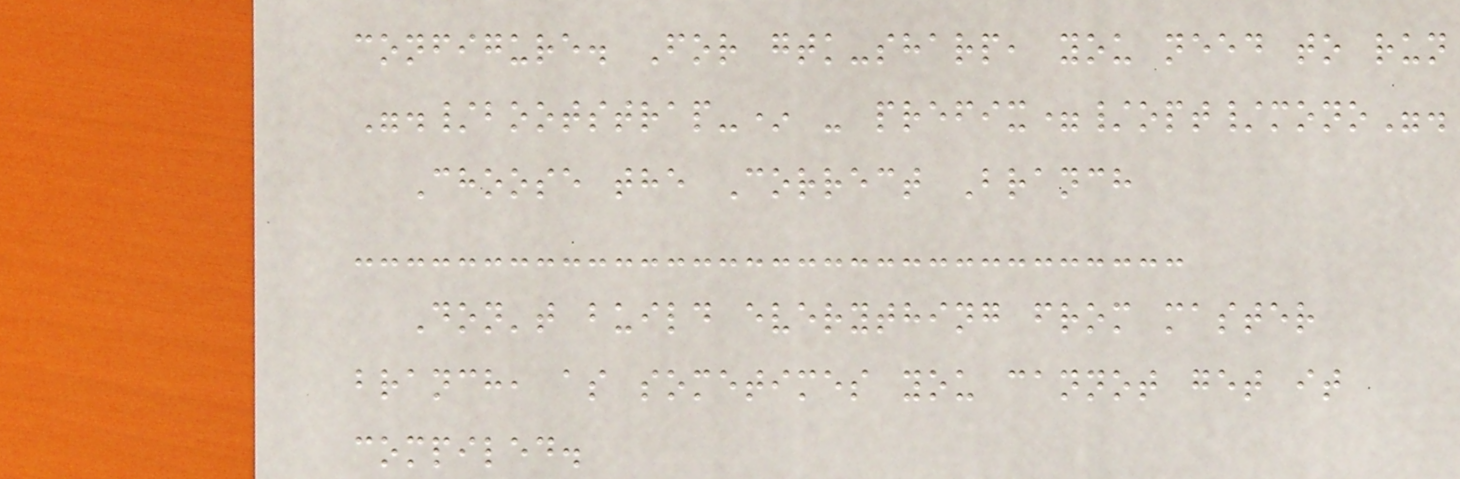configure. For gtk-sharp, you need to run
"./bootstrap-* - prefix=/opt/mono".
Choose the Correct Branch
Don't build everything from master
branch, as sometimes you cannot get it
compiled.
